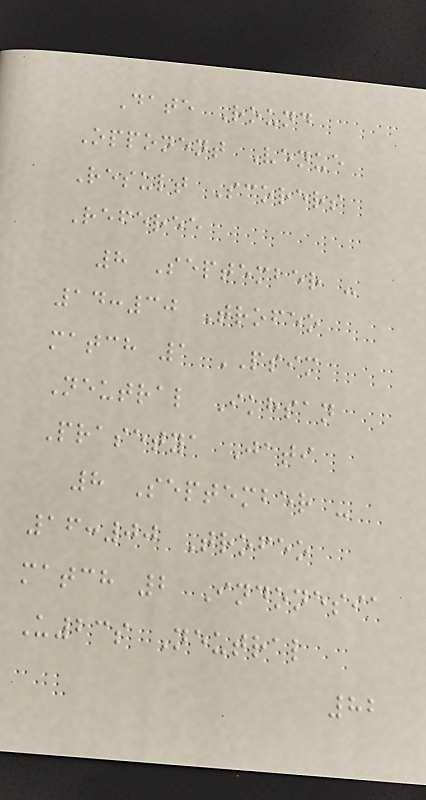Date Round
Opponent Venue
Result Scorers
Referee
8 September -
14:30 Trofeo
match 1 PSIM
Neutral Ikhsan
Prasetya Jati
8 September -
16:00 Trofeo
match 2 Indonesia
U23s Neutral
82
